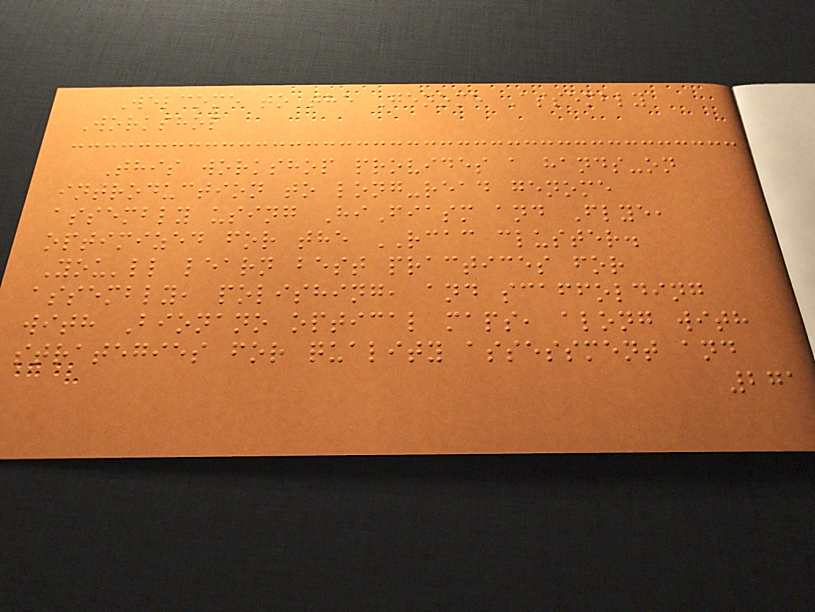Welcome to the Genome Assembly
Workshop
This workshop provides a hands-on
introduction to long-read genome
assembly using HiFiasm and Flye,
optimized for the RCAC cluster.
You'll learn best practices for
assembly, polishing, and scaffolding
with Bionano optical maps, along with
strategies for quality assessment and
271
